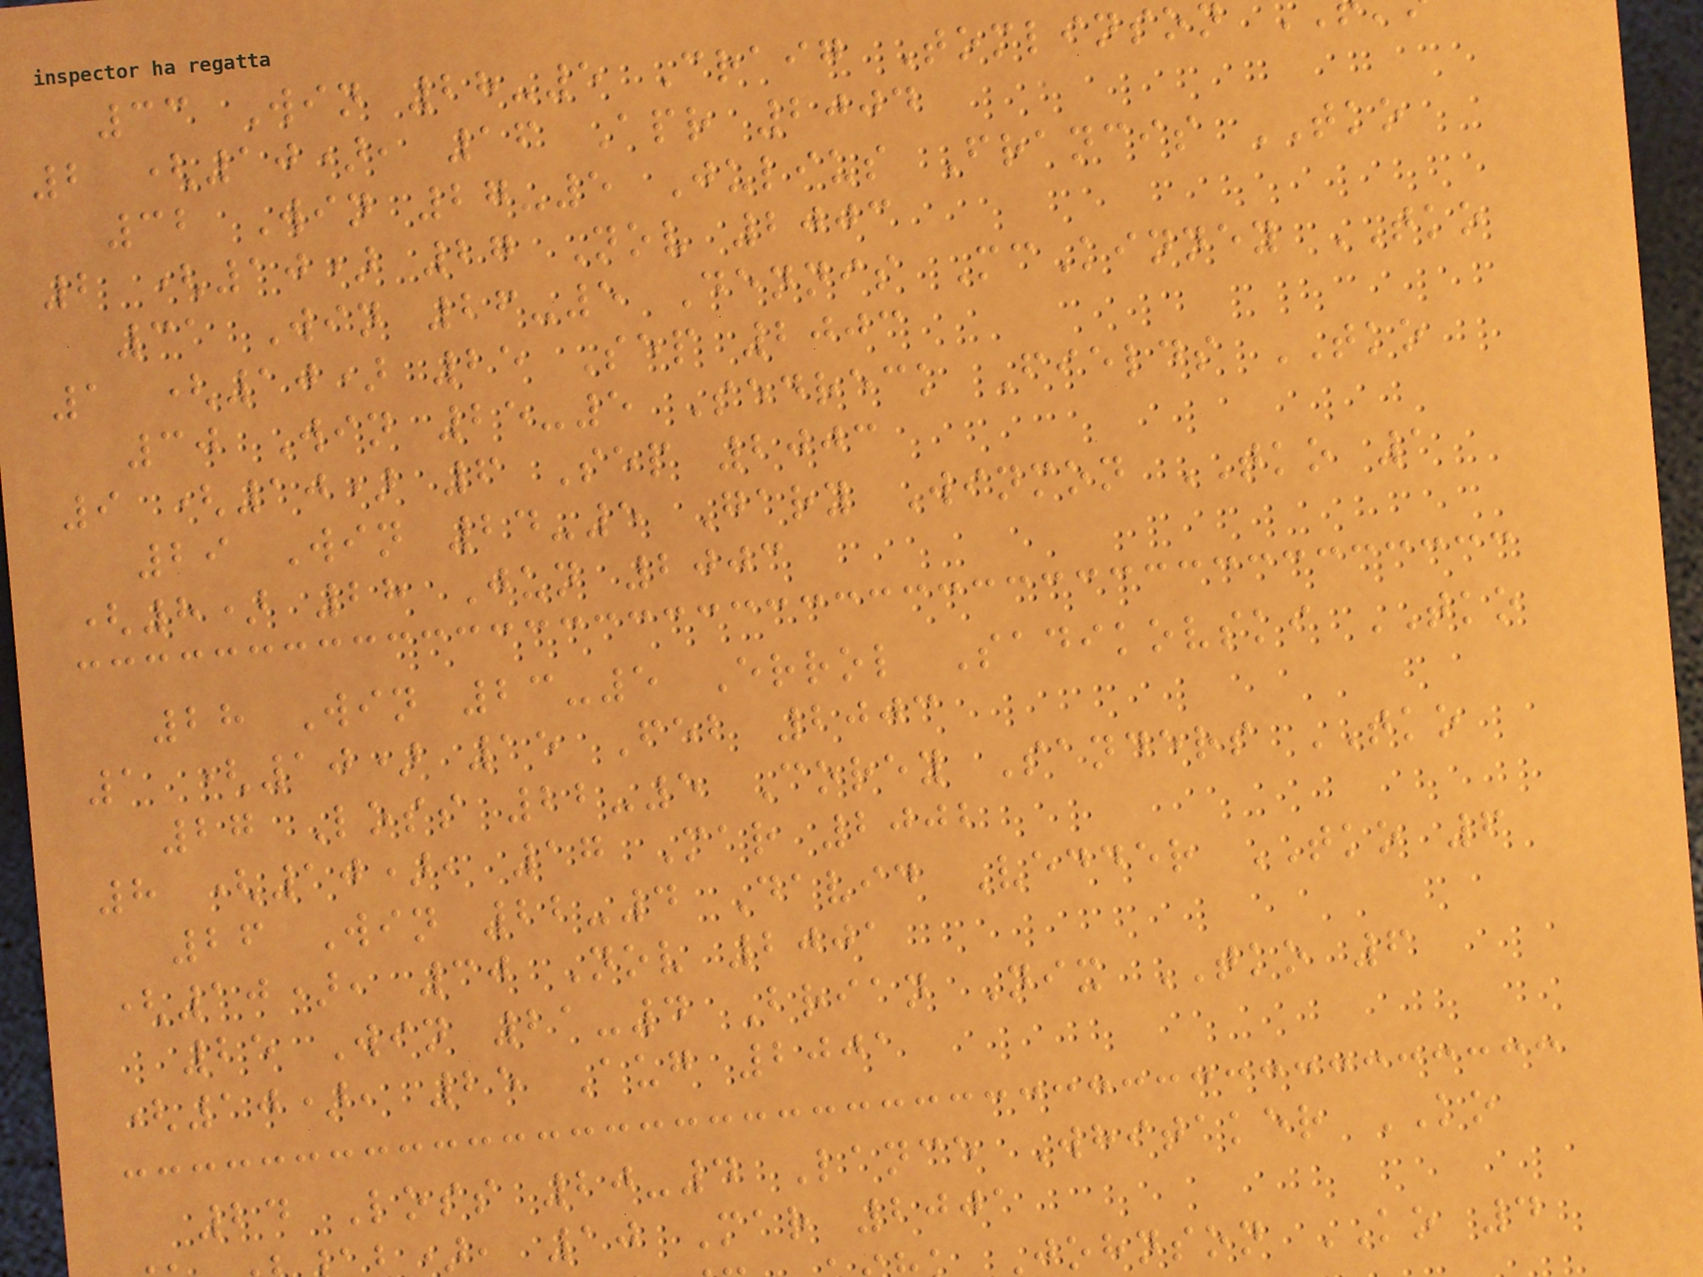33 Win 28-5 Craig Tomlinson
2 (10), 16 Apr 2004
32 Win 27-5 Julius Francis TKO
2 (10) 27 Nov 2003
31 Win 26-5 Dennis McKinney TKO
1 (10) 25 Sep 2003
30 Win 25-5 Sedreck Fields TKO
9 (10) 6 Sep 2003
29 Win 24-5 Gary Winmon TKO 1
(8) 28 Jun 2003
28 Win 23-5 Errol Sadikovski TKO
1 (10) 15 Feb 2003
27 Loss 22-5 Corey Sanders TKO
8 (10), 17 Mar 2002
26 Win 22-4 David Vedder TKO 6
(10), 30 Nov 2001
25 Win 21-4 Brian Nix TKO 6
(10), 25 Aug 2001
24 Loss 20-4 Lance Whitaker KO
), 10 Mar 2001
johnson KO 4
